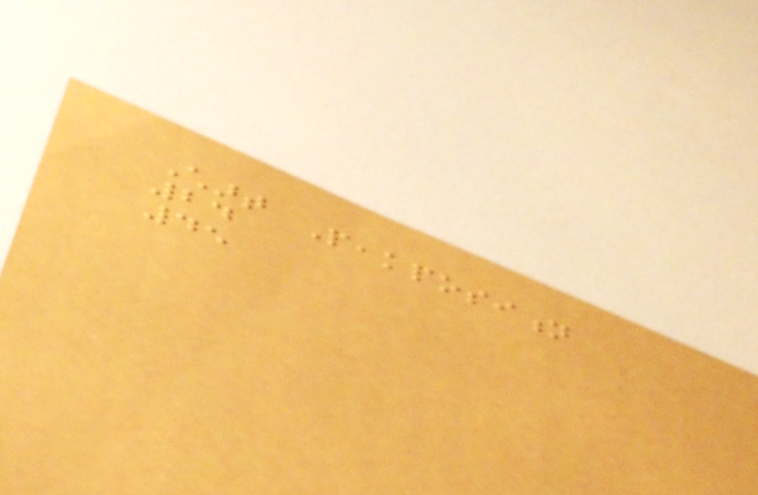Chart Peakposition
24
45
